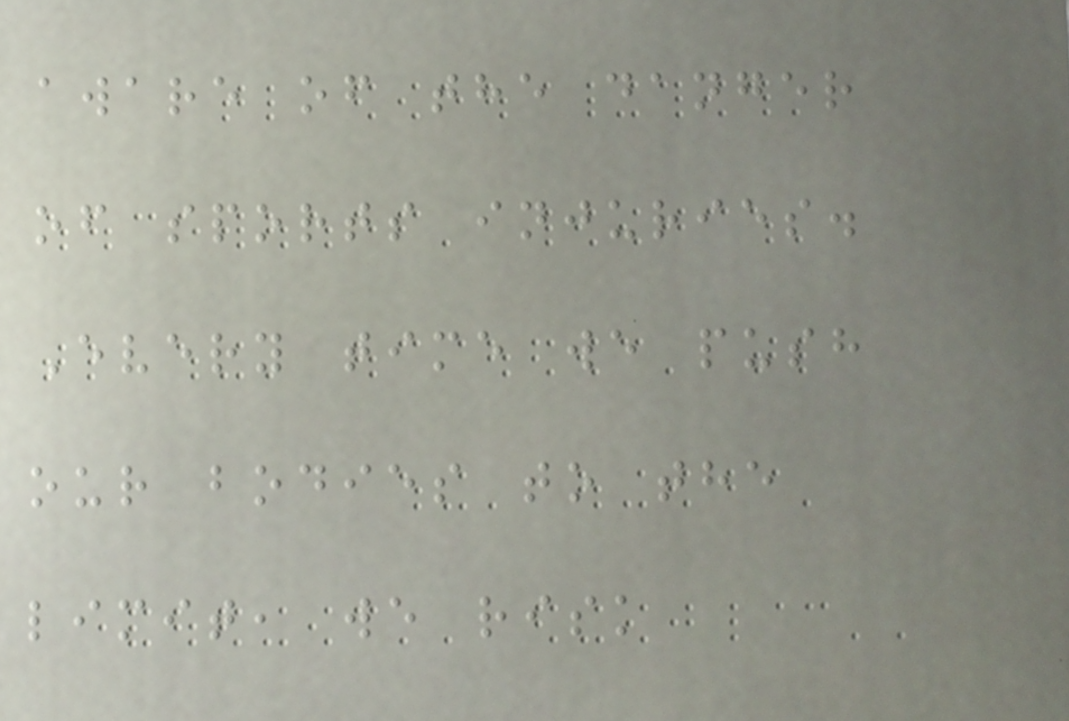aware of the danger
of sports injuries.
Every time we push
our bodies to the
limit, we risk
